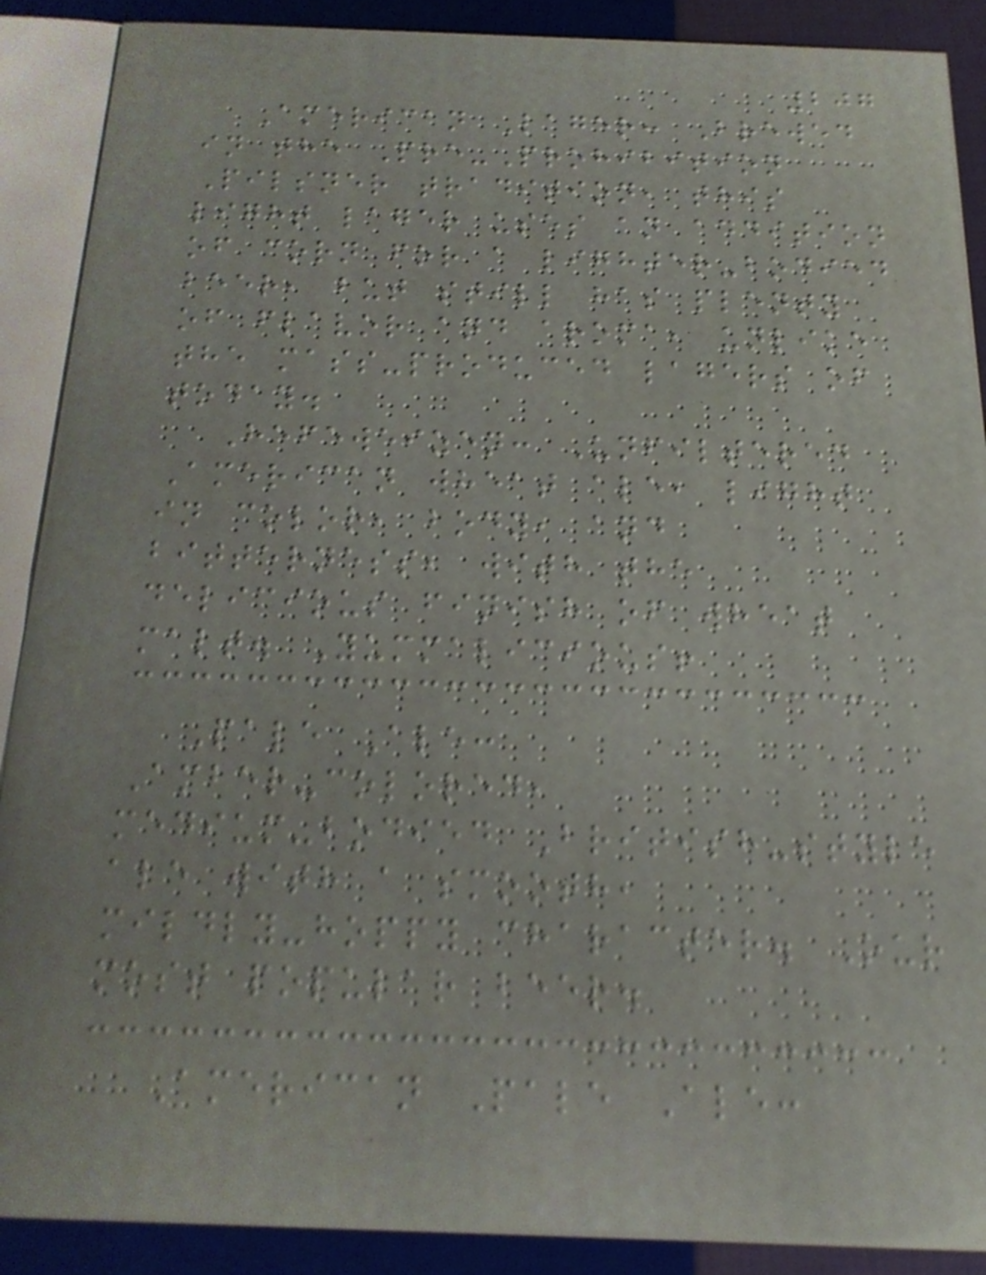207
American Lager: Brewed
in the Pre-Prohibition
Pilsner tradition, this
light lager uses an addition
of corn for a lighter-bodied
beer, but still has plenty
of flavor and aroma, unlike
the mass-produced lagers of
today.
Hefeweizen: Unfiltered
American wheat ale, light
in color, body, and
bitterness, with the
delicious finish of wheat
malt. Yummalicious!
Pale Ale:
Amber-colored,
medium-bodied British-style
ale with a smooth,
mildly-hoppy character. Our
most popular beer.
American Pale Ale:
